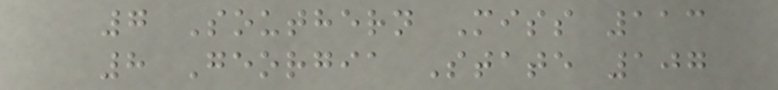7 Southern Miss 113
8 Georgia State 107
